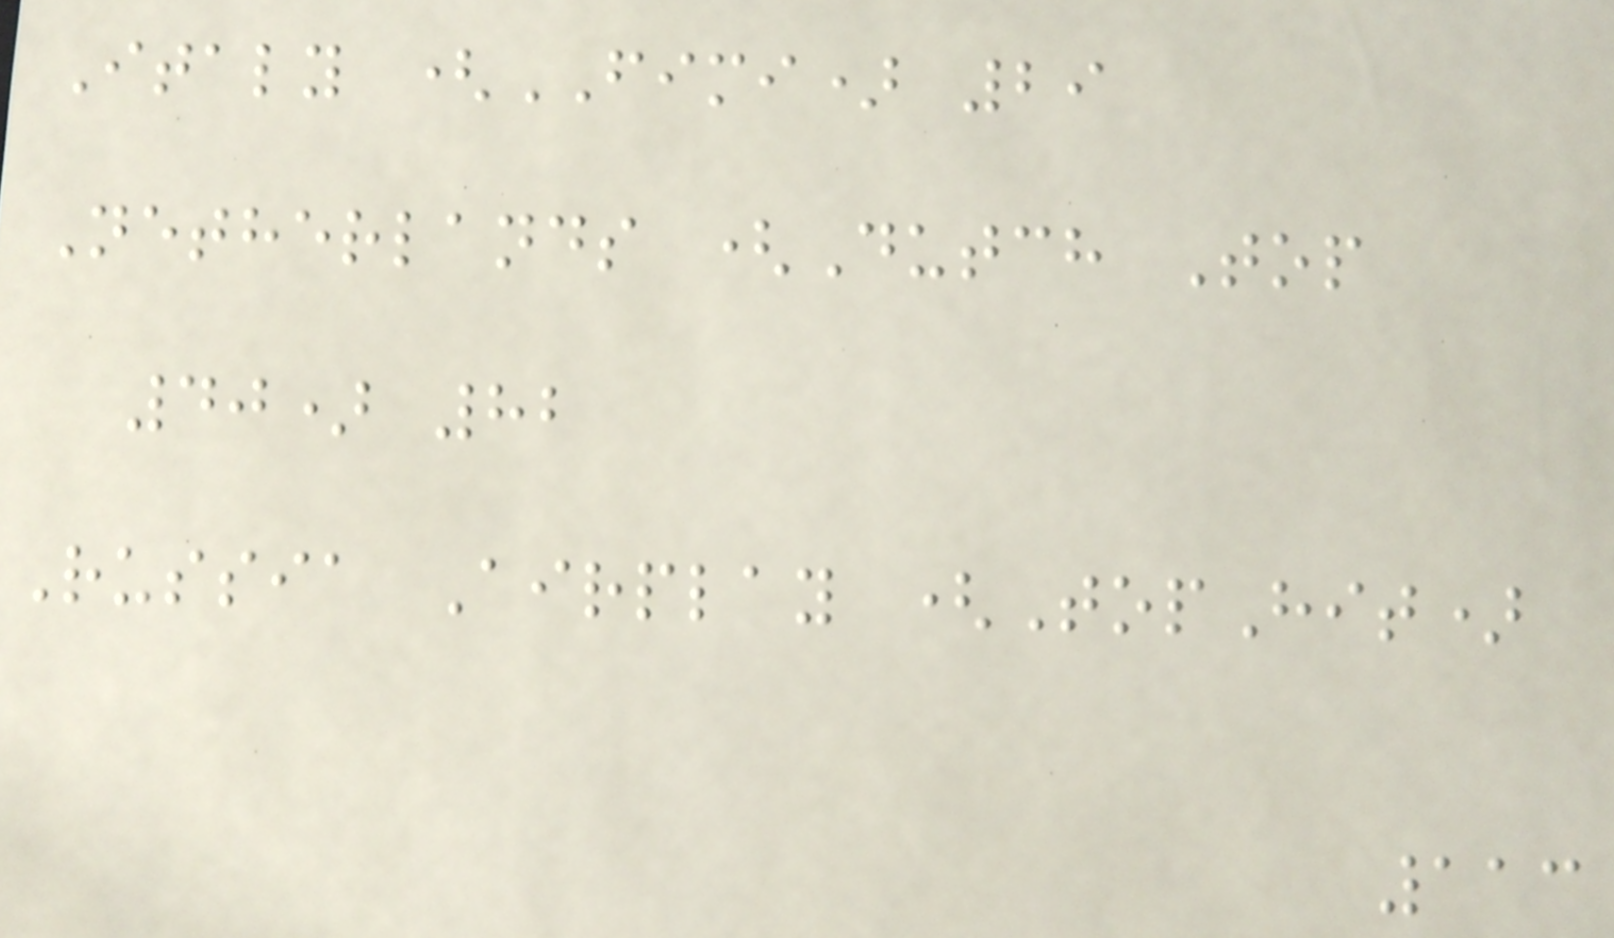Italy (FIMI) 29
Netherlands (Dutch Top
40) 82
Russia Airplay (TopHit)
113
